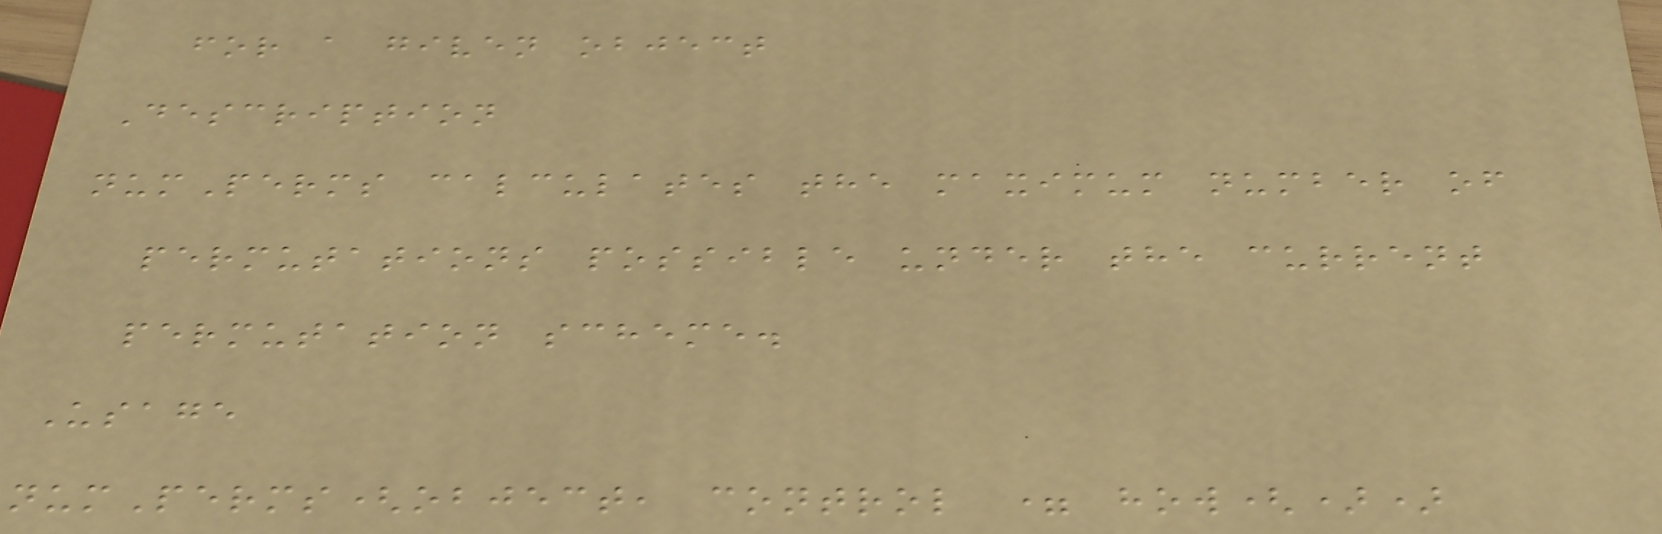for a given object
Description
numPerms calculates the maximum number of
permutations possible under the current
permutation scheme.
Usage
numPerms(object, control = how())
